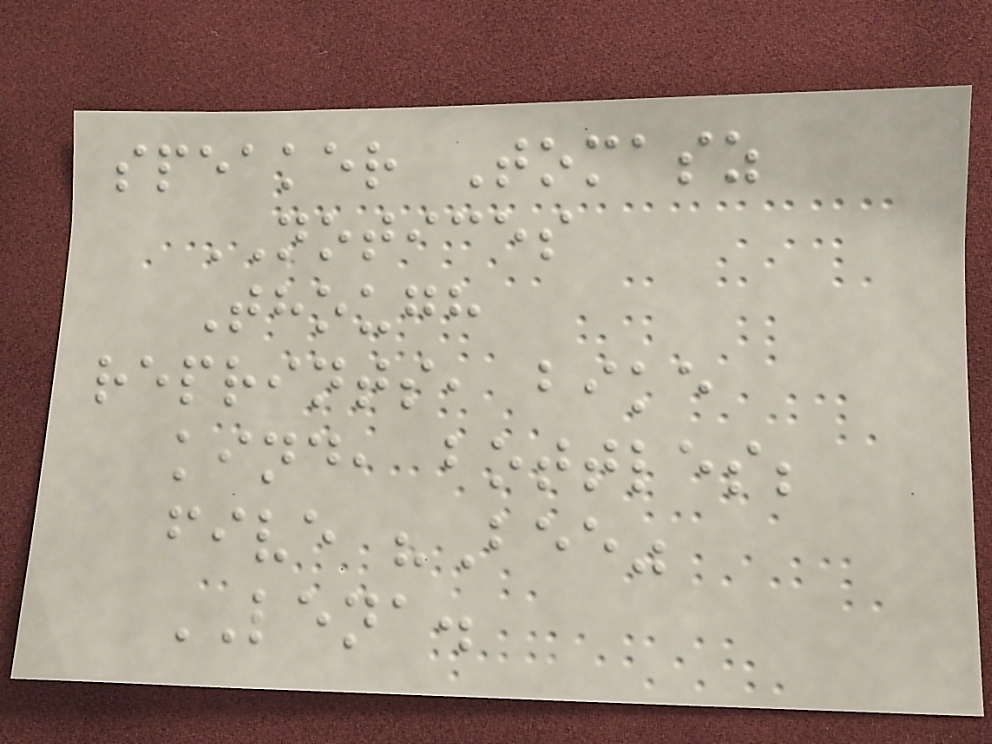speaker Tomasz
NOTICES
Though
reprints, bike
kind, bottles;
five "Bee"
LENA.
